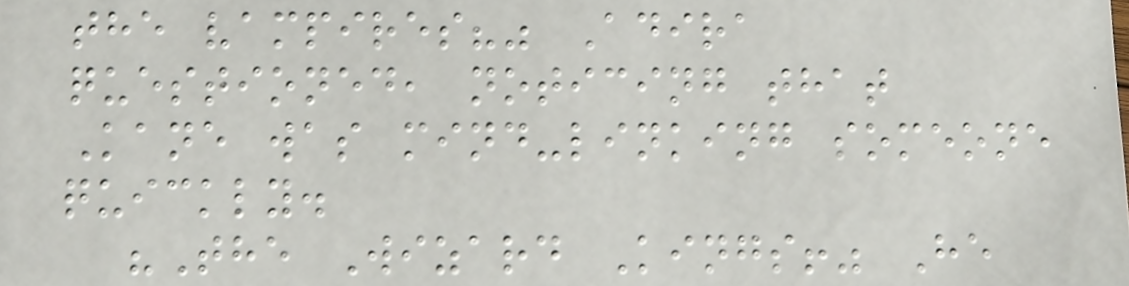the vampires?" Adira
questioned, noticing that
Kane was mind-linking someone
quickly.
"The Wizard Kings!" He
